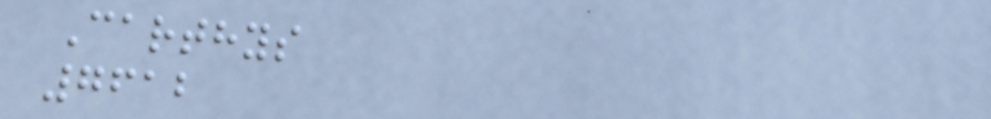Carthys
7612
